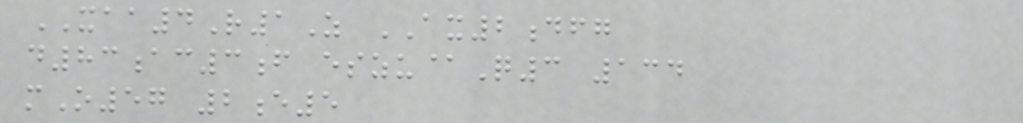XAA4R1Z AX2dfg
d83ac3f eszu@Q3 134
mO57 2e5
